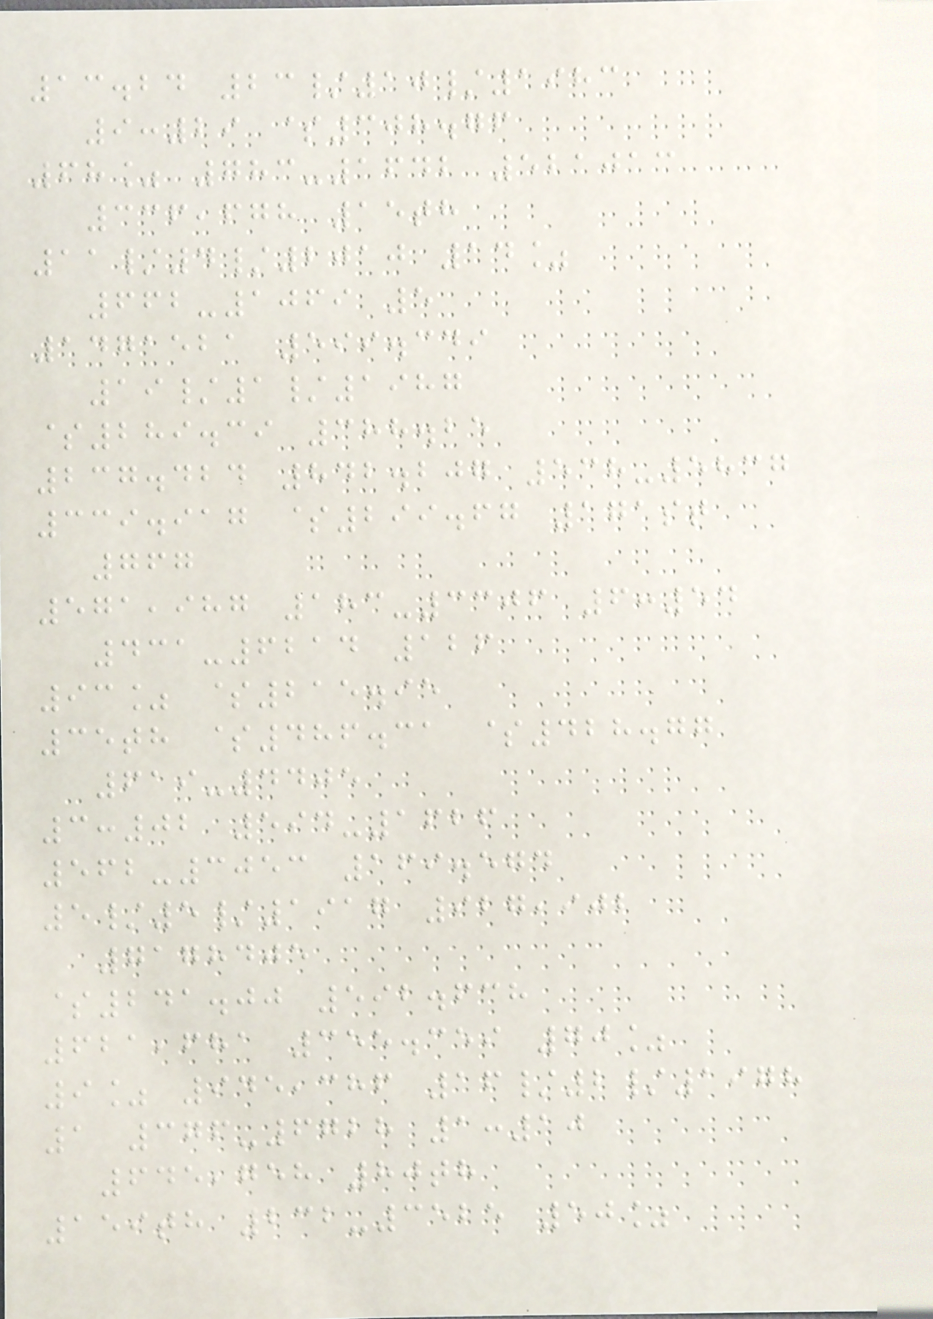13.24 23/10/1983
9:29 $308.76
68% 783-1642 521013
336,678 15th
11/4/2010 14%
662-1069 5
1471521 599.349
19/1/1987
$289.39 388.25
237.424 842.207 538-5837
339.917 $299.67 171st
767
571,987 183-3306 6:54
431-6214 126
93% $215.95
35th $486.31 $428.77
619-4405
3:02 594-1626
562-3053 169.574
5/5/1917 927,902
7178405
$241.00 592.638
621,681 355.359 70%
9% 945,386 16/2/1978
1 376-6728 1:10
645,758 80th
159th 232-3525 50%
